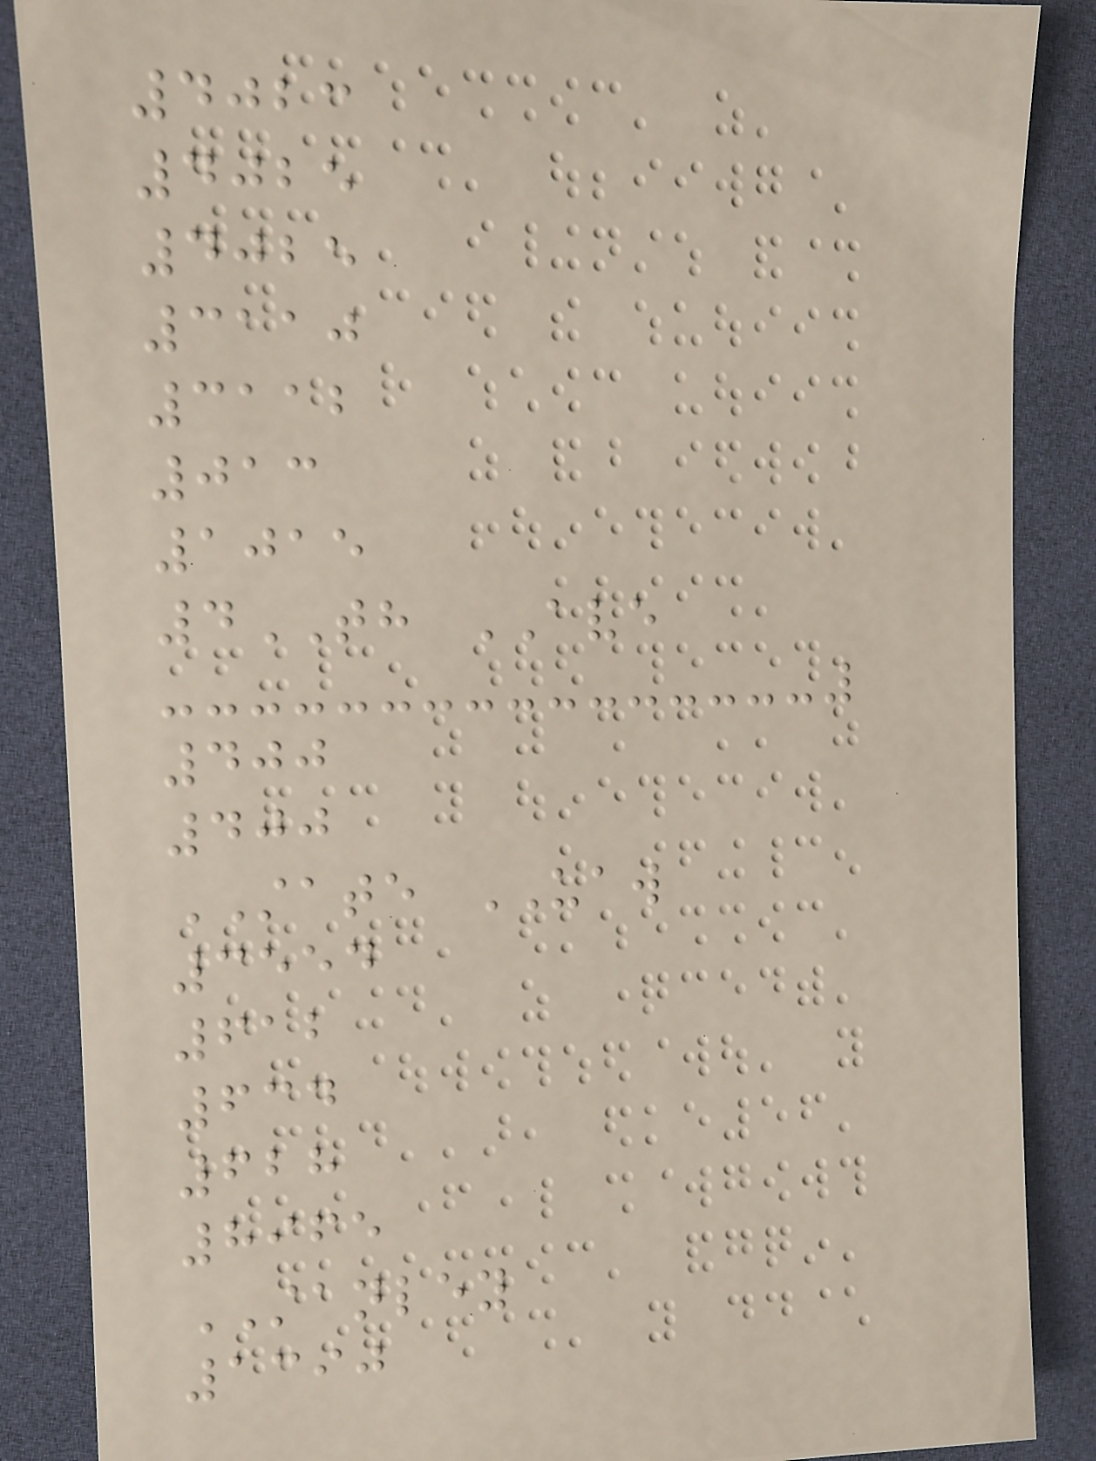4023
4025
4025
3110
3112
013
1015
4TH AVE
400
400
STATE UAW
3554
612
634
628
8965
STANLEY
1390
